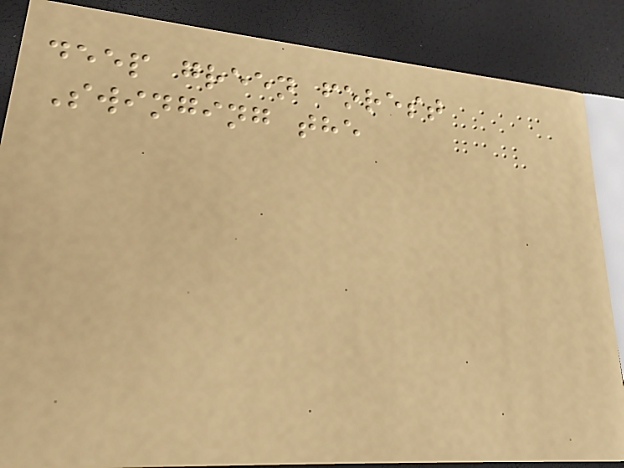deep green forest
Swinging the
